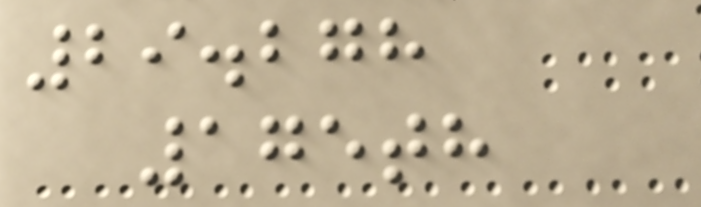29.278
175th
